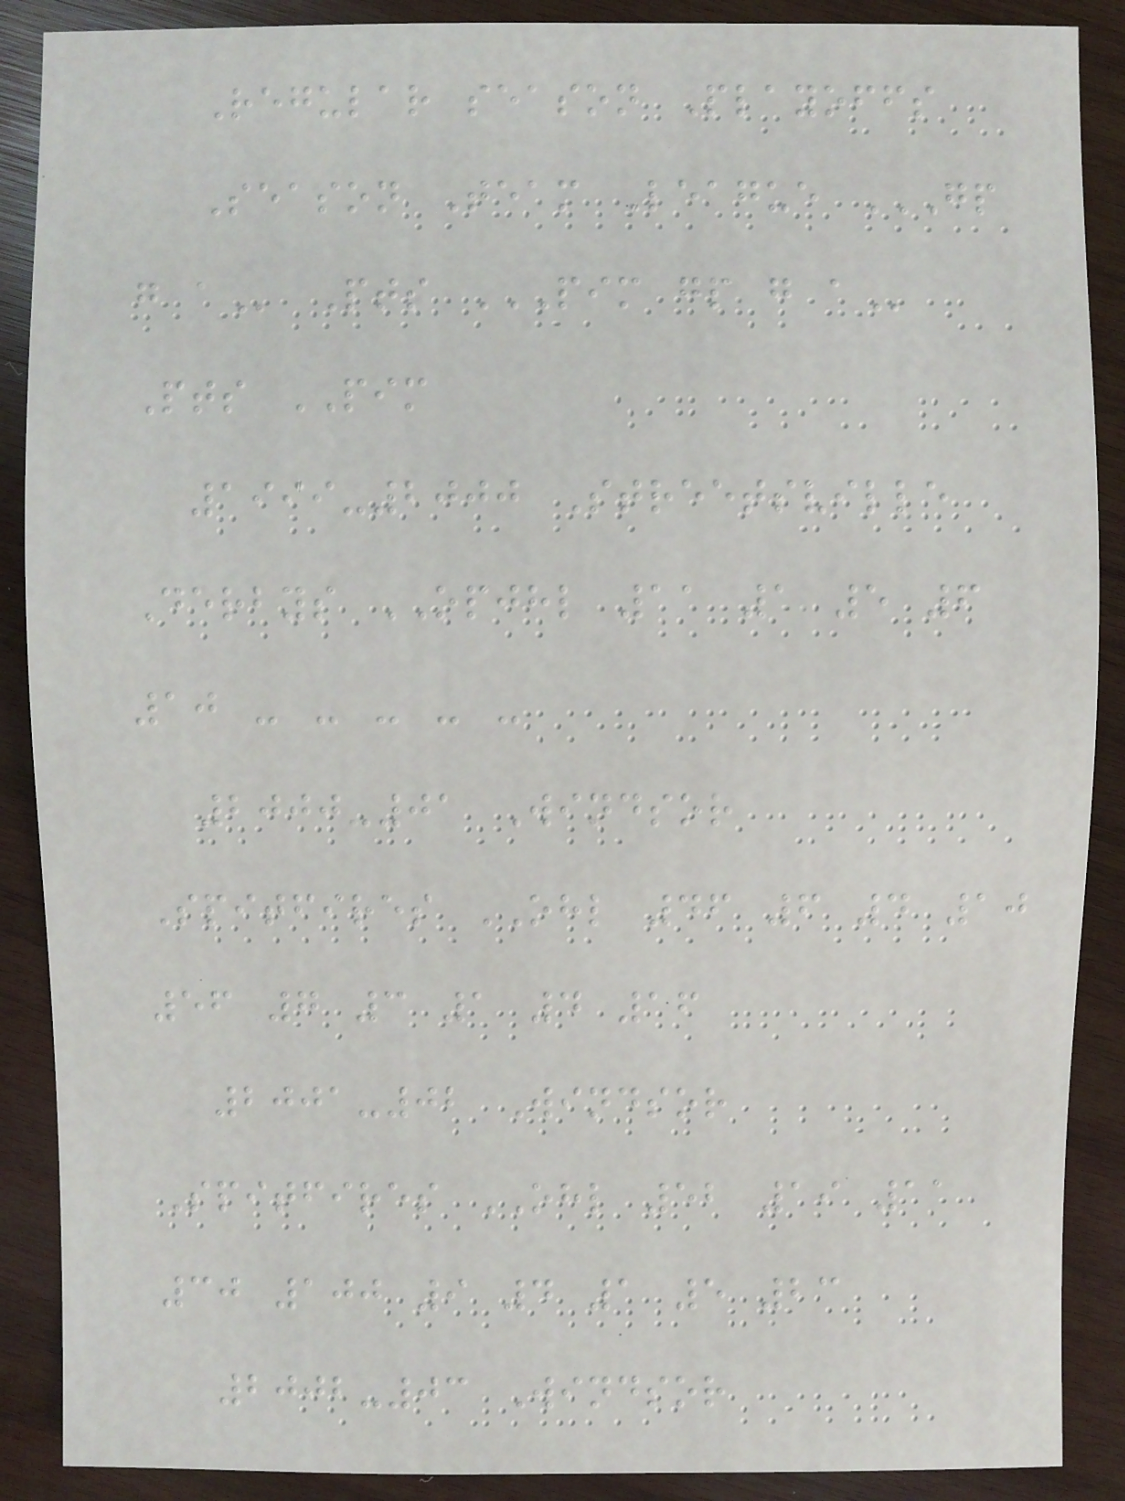Regular season Playoffs
Season Team League GP
G A Pts PIM GP G A
Pts PIM
1999-2000 Streetsville
Derbys OPJHL 11 1 5 6
10 - - - - -
2000-01 Windsor
Spitfires OHL 46 6 4 10
56 7 3 1 4 16
2001-02 Windsor
Spitfires OHL 52 19 11
30 100 9 4 1 5 23
2002-03 Windsor
